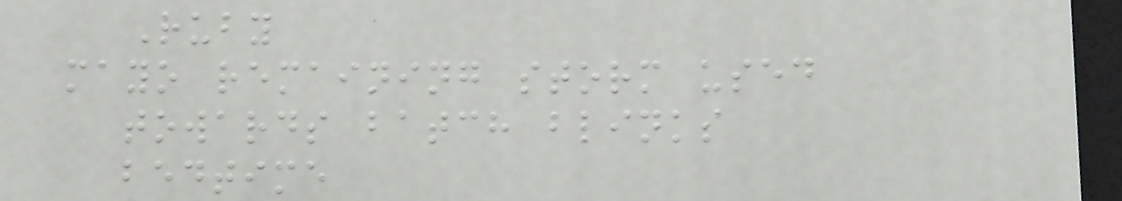Ruby
mayo remaining storm used
towards batch blinks
bedtime
